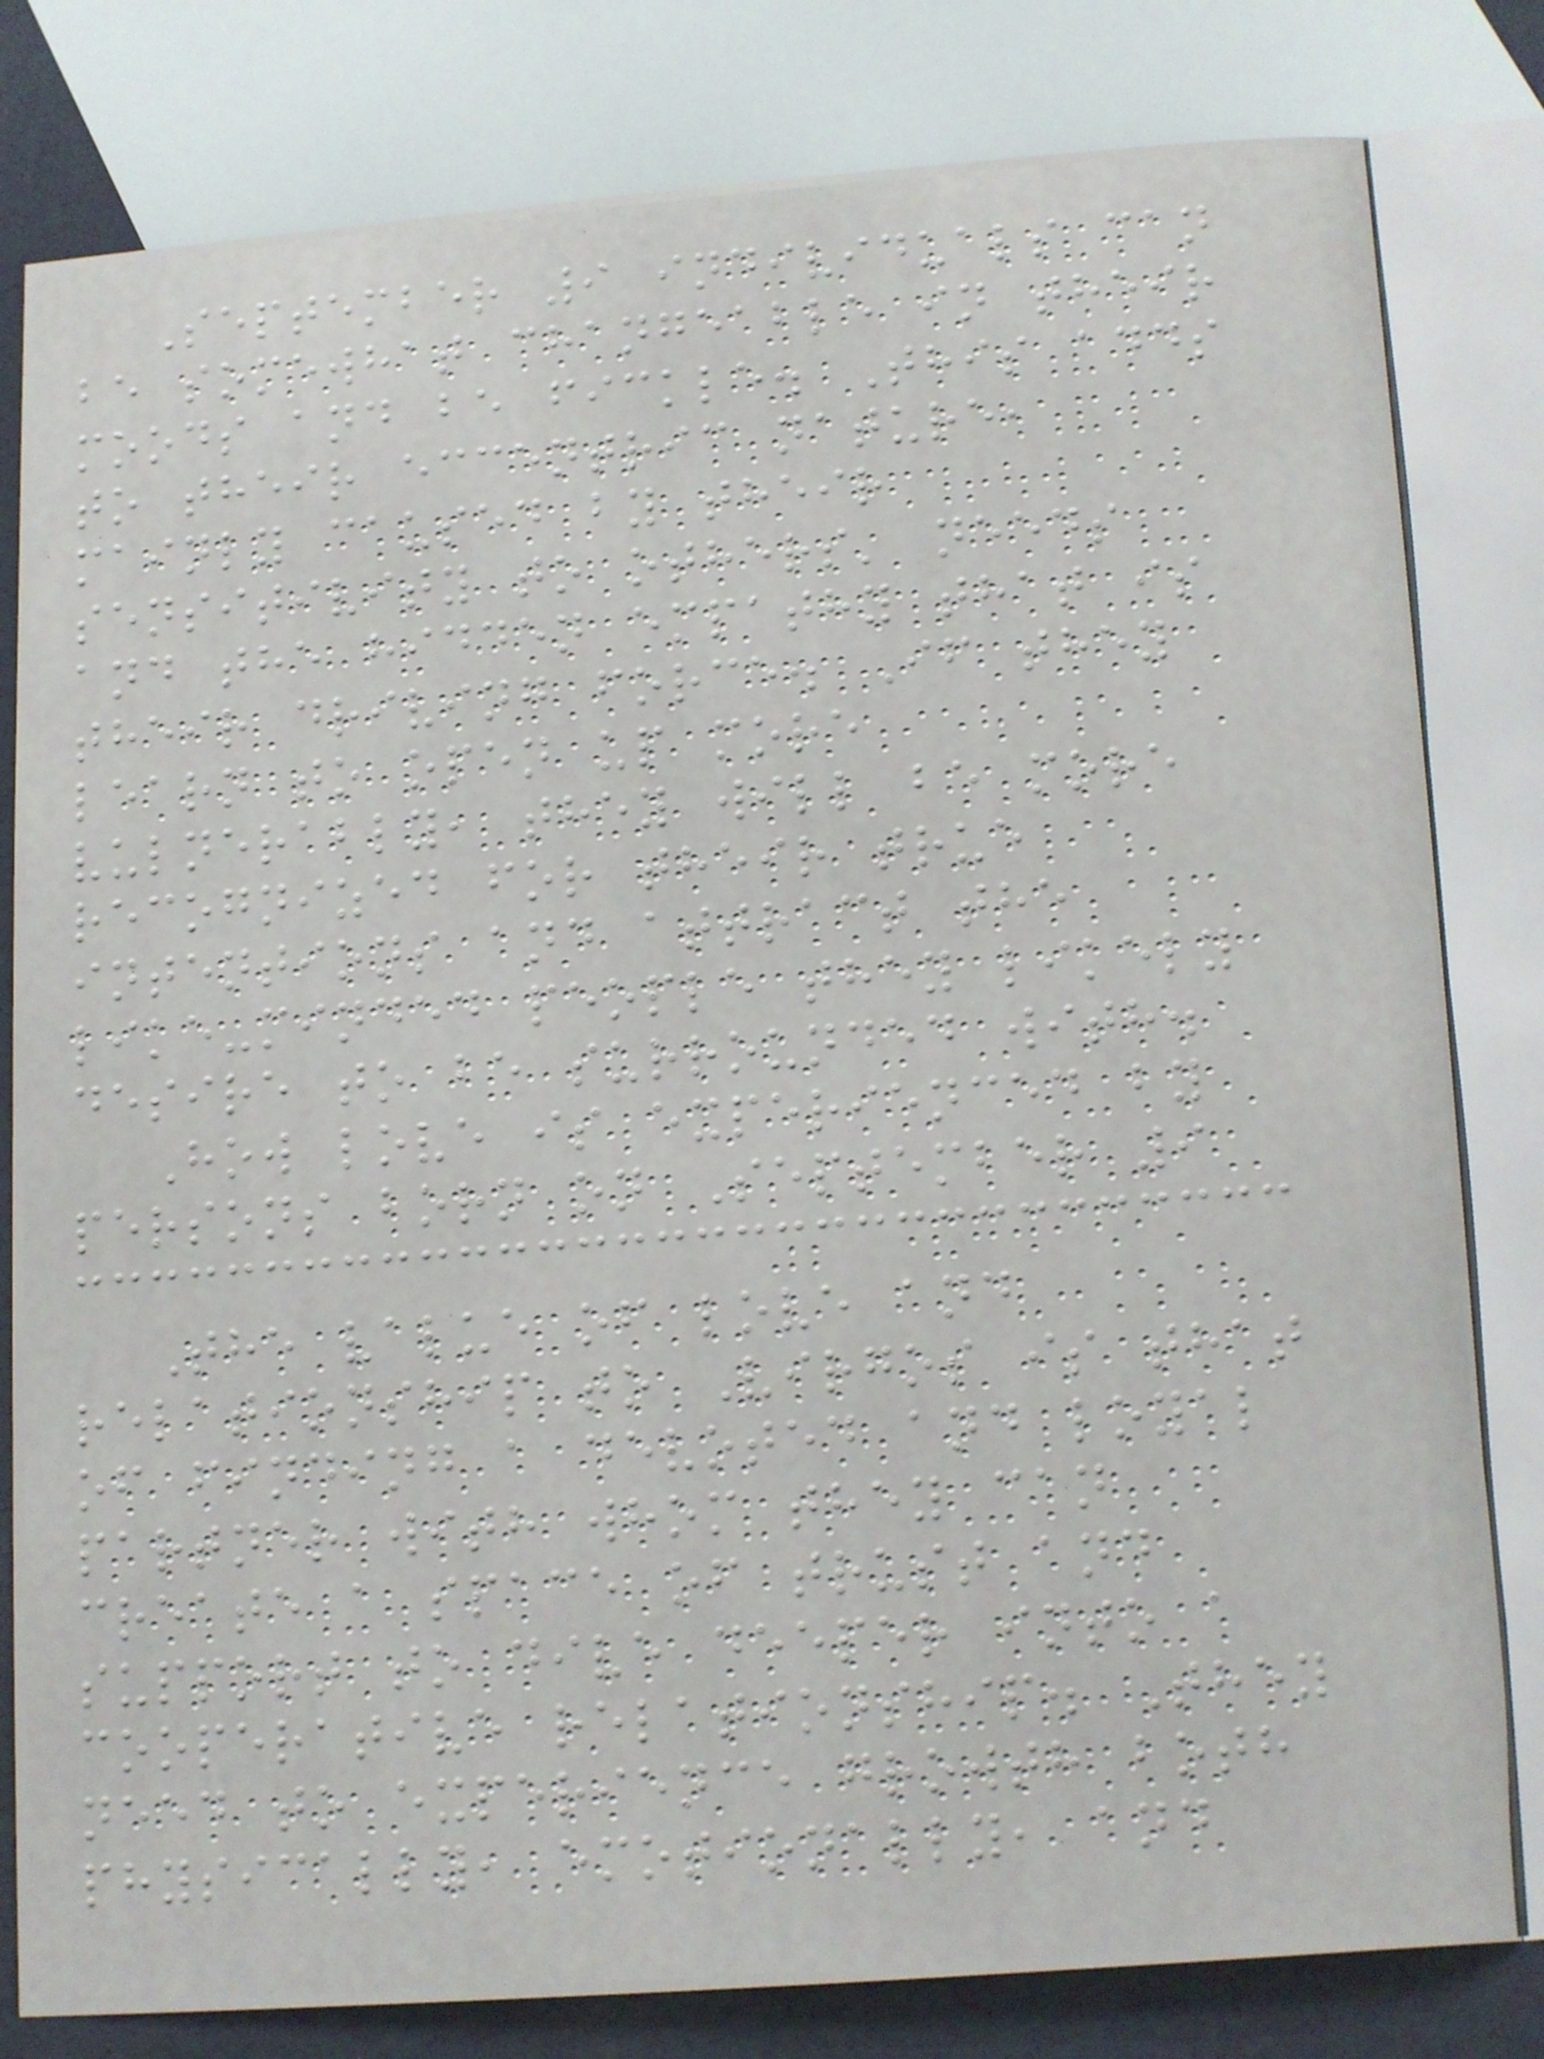September 9 individuals can
be somewhat changeable in their
moods and be fickle. This adds
to their eccentric nature,
mainly caused by their
sensitivity to others' needs
and the hidden empathy that is
their driving force. If they
learn to open up more
vulnerably, they will be more
recognized for their true
intentions and attract the
like-minded people they likely
desire to be surrounded with.
How love is experienced by
persons born on September 9
The value of love and
relationship to Virgos is that
of finding a devoted and loyal
partner with whom they can
create a space of trust and
support to dive deeper into a
cooperative relationship. They
need to experience growth both
physically, emotionally, and
